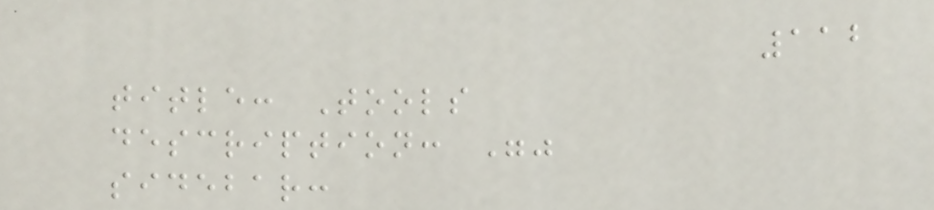112
title: Tools
description: ""
sidebar:
